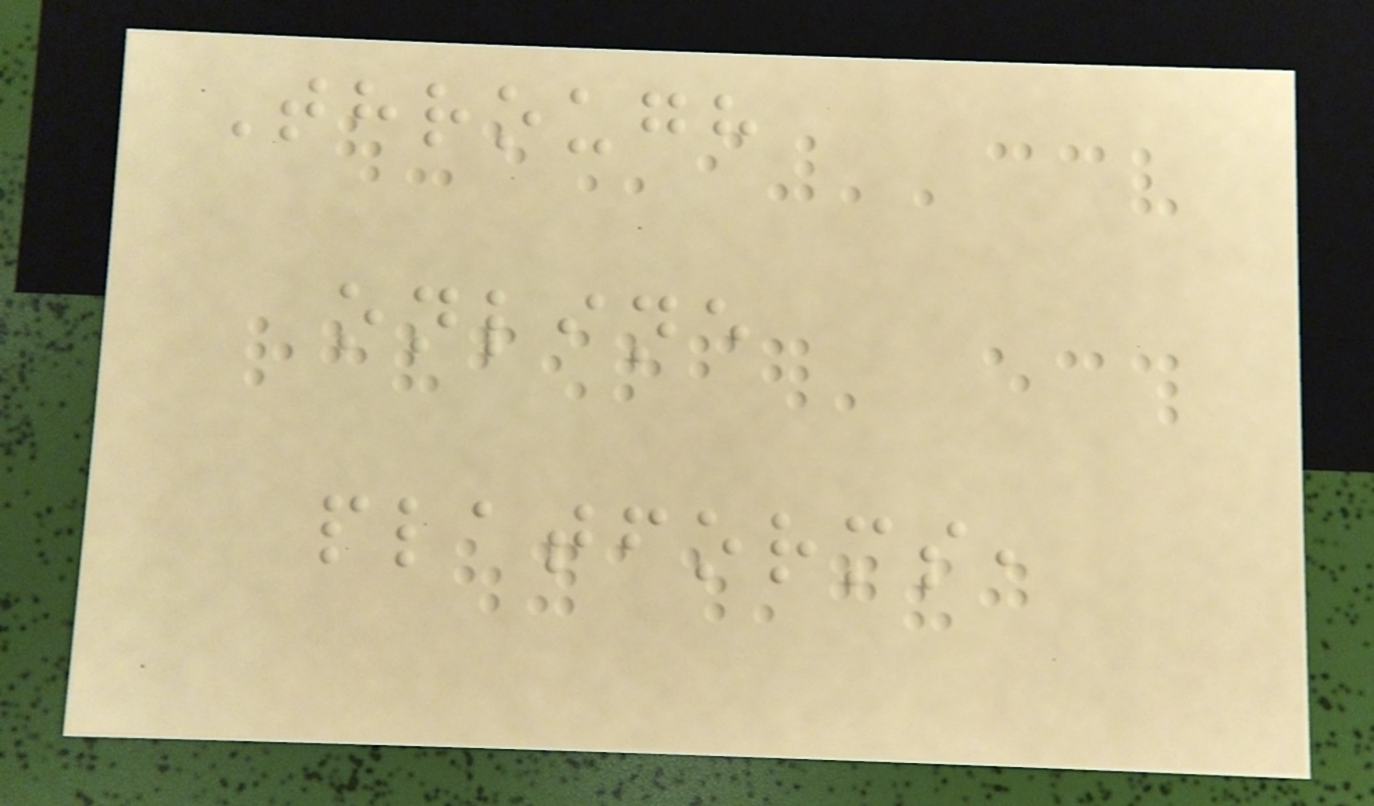Through
online
platforms,
